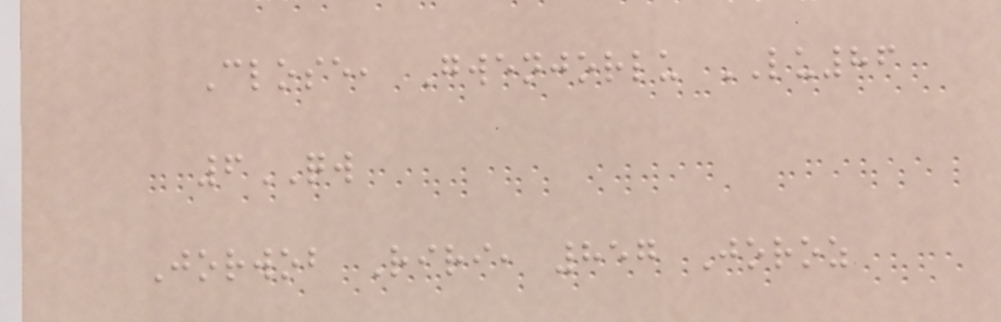Close, Gwenjorlu LU86
6QW
Jorwob Riri, 857 Joroz
